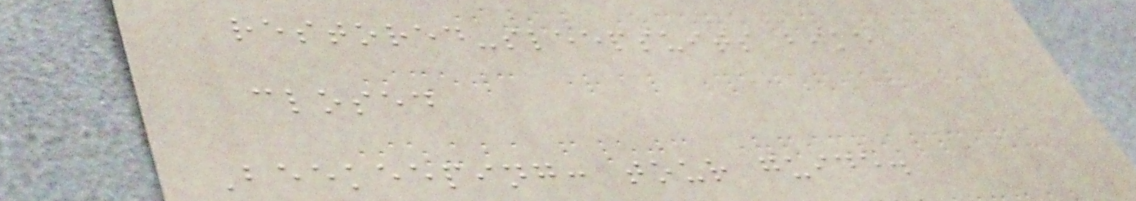restored-sleepsuits bike
closed
Beekeeping: tour guide.
